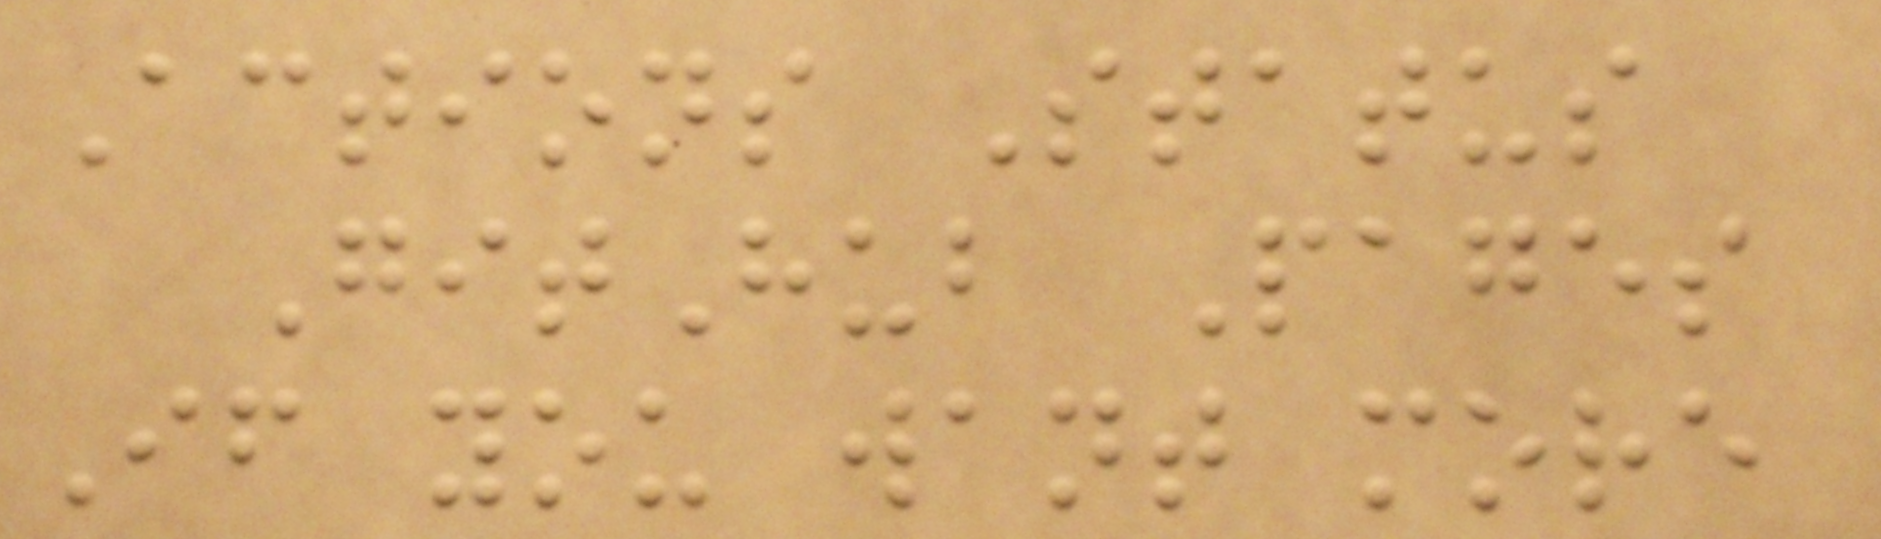Actions Status
GitHub Pages
If you want more
